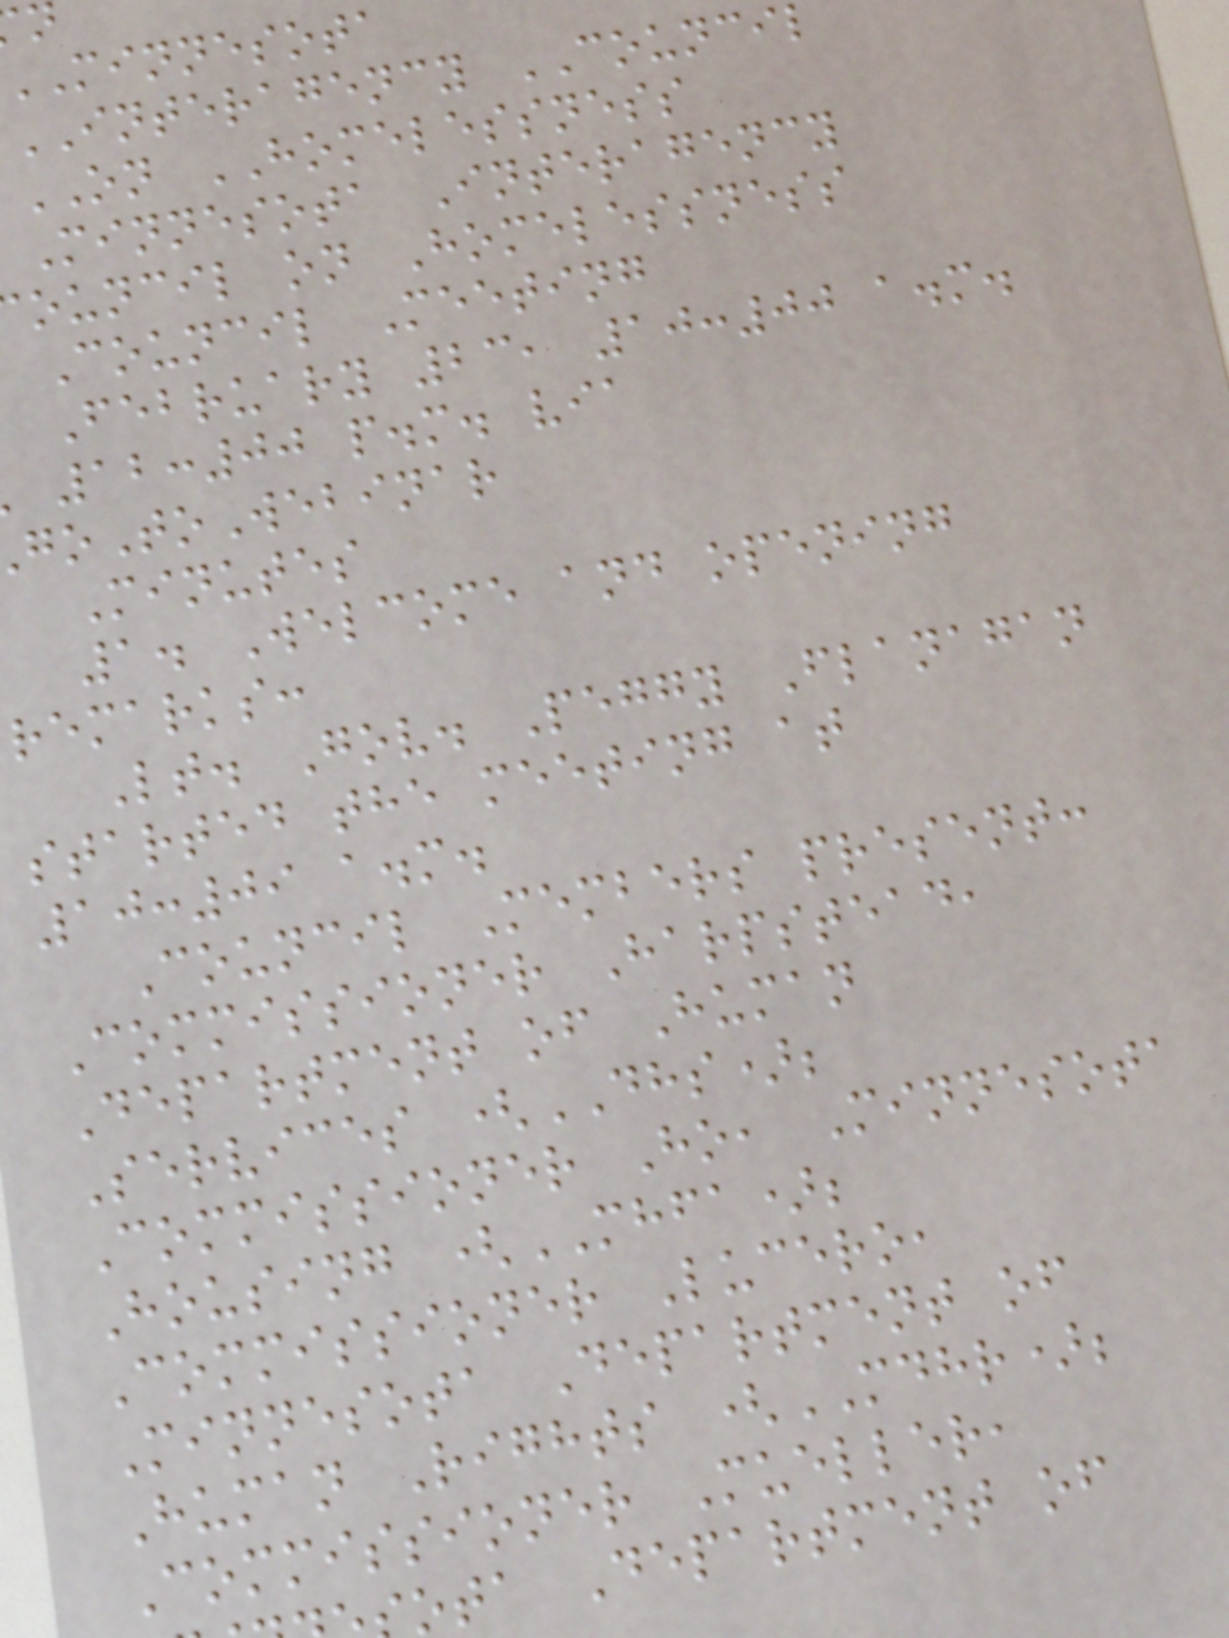minnesota
INTERAGENCY COUNCIL
ON HOMELESSNESS
Minnesota Interagency
ouncil on Homelessness
Council Meeting
February 23, 10:00 a.m.
12:00 p.m. via
oToWebinar
Minutes
1. Welcome and opening
remarks:
Lt. Gov. Peggy Flanagan
started the meeting at
10:09 a.m.
Council Members present:
Commissioner Harpstead,
Department of Human
Services (DHS);
Commissioner Ho, Minnesota
Housing (MHFA);
Commissioner Lucero,
Minnesota Department of
Human Rights (MDHR);
Commissioner Mueller,
ota Department of
